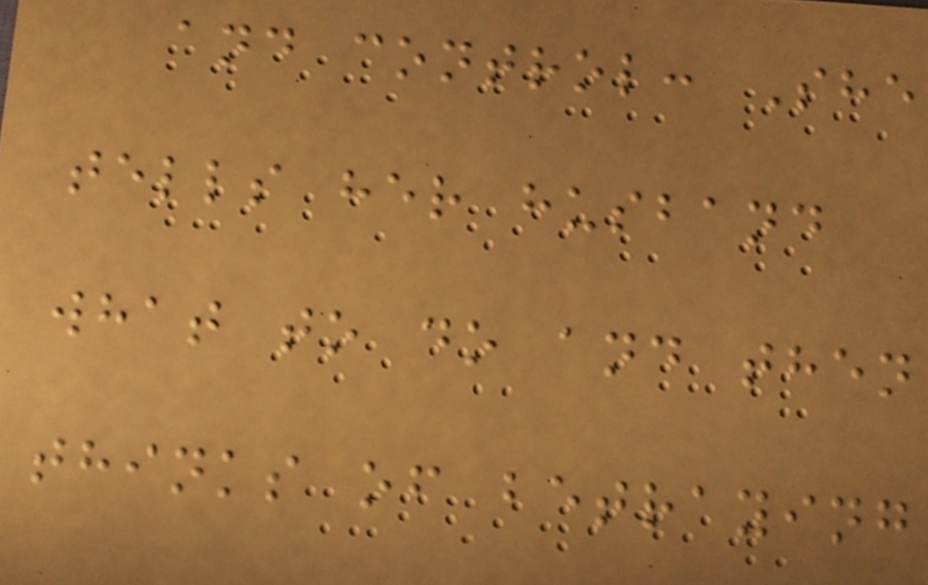and control: She
tells her husband
what to do and then
thinks of betraying
